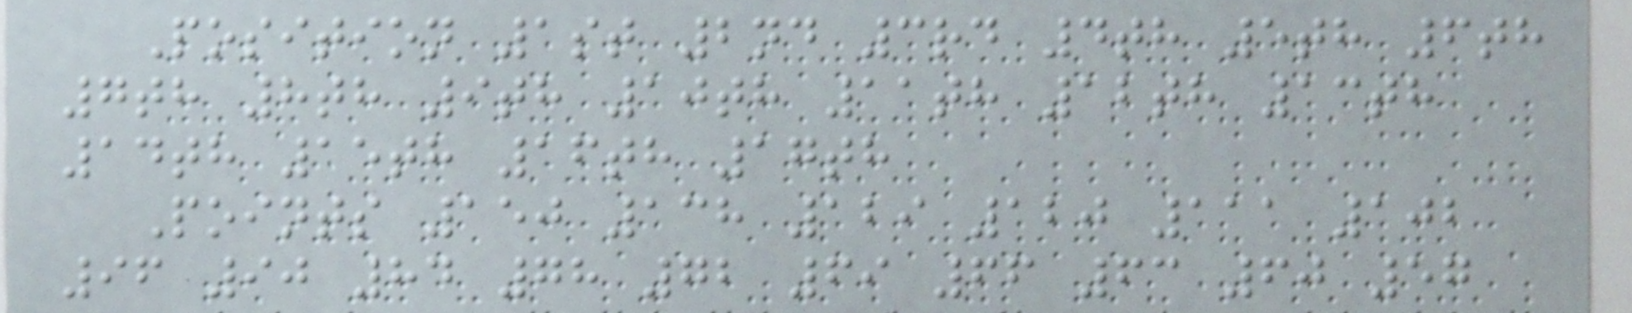Position 1st 2nd 3rd 4th 5th 6th
7th 8th 9th 10th 11th 12th 13th
14th 15th 16th 17th
Points 150 138 129 120 111 102
96 90 84 78 72 69 66 63 60 57
